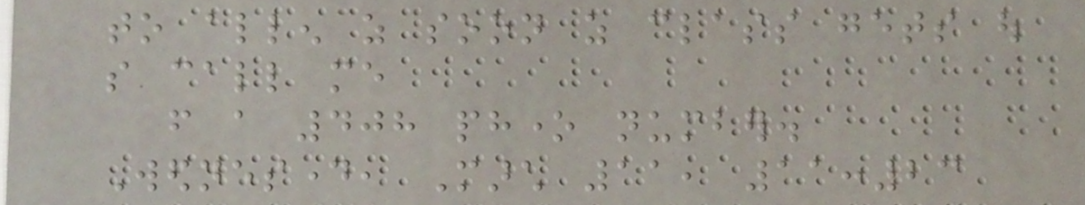to allen as soon as class gets out
so call me
from a 408 phone number.
Wednesday, March 11, 11:23
